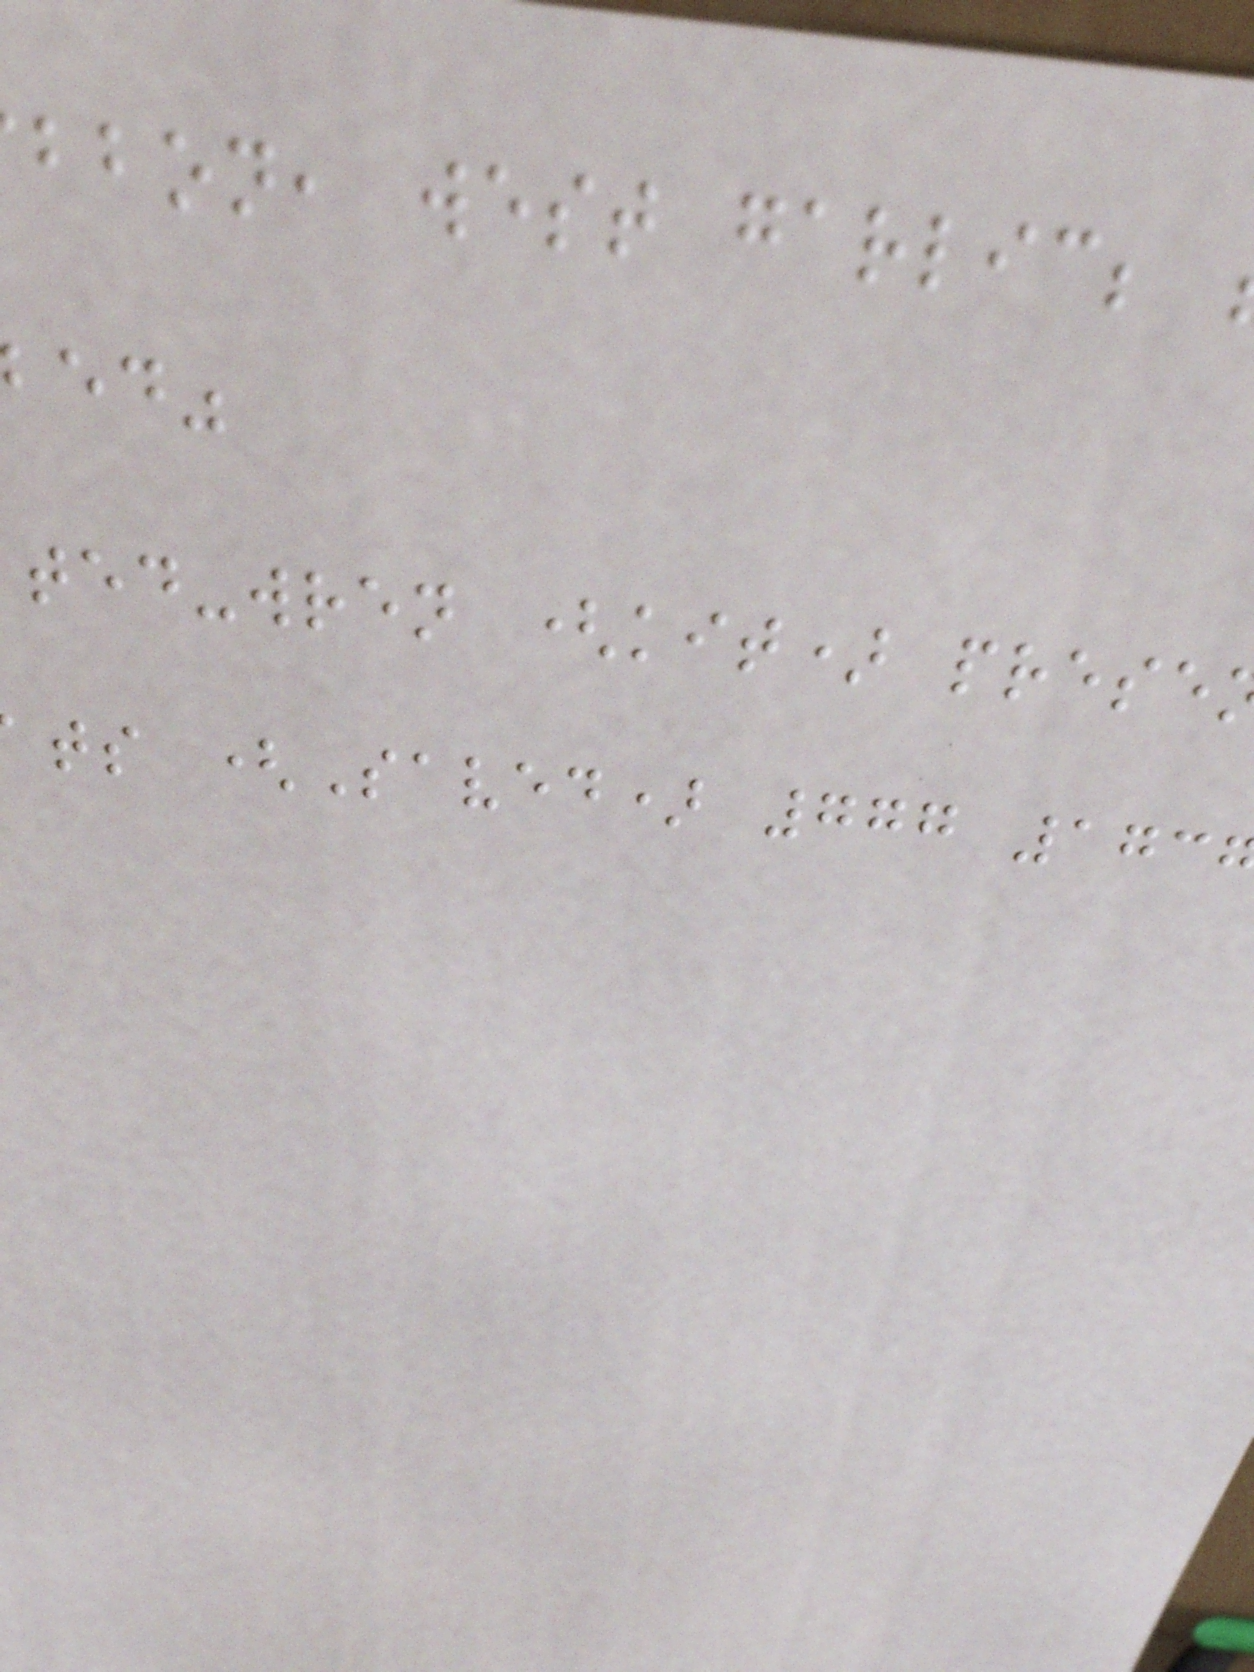bbon, west garlic;
ted-wren (kit) prese
ts (Saved) 777 173
